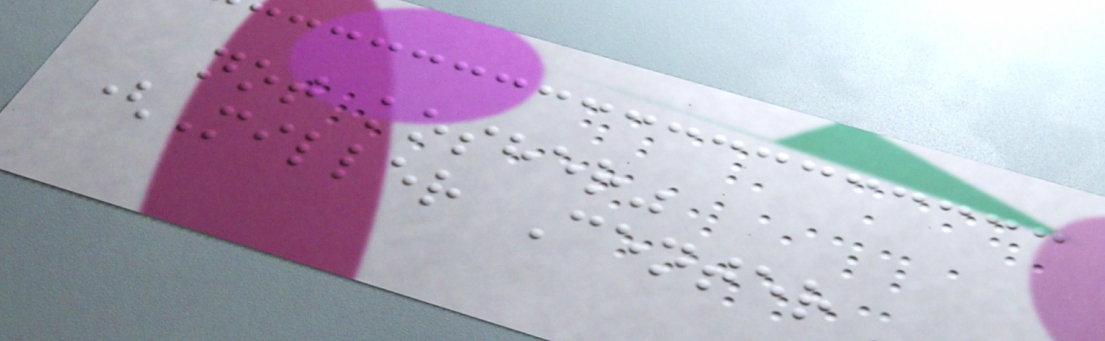not kosher"
(Miller Center
